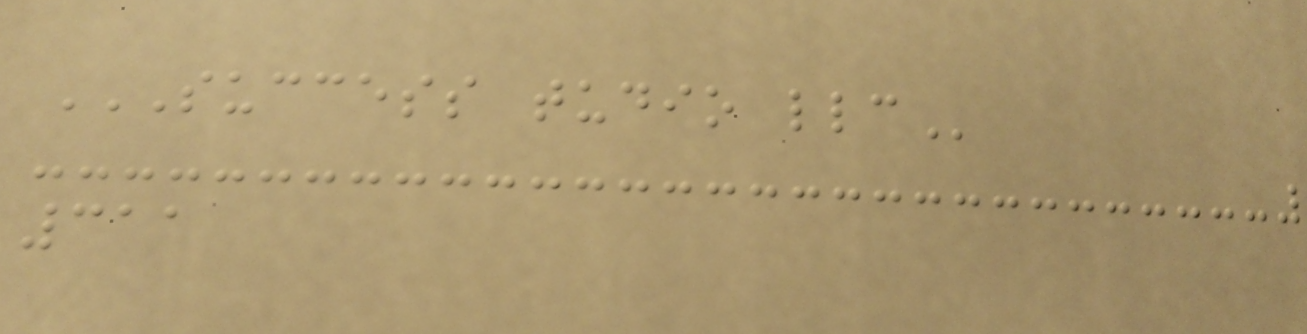SUCCESS TUDIO LLC
311
